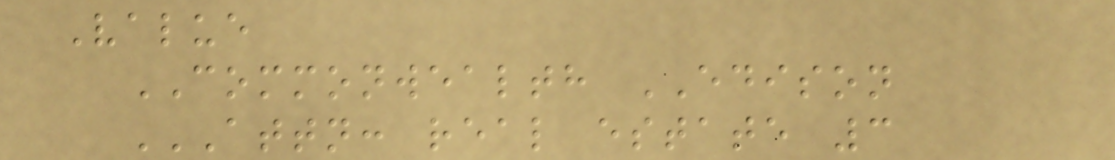Value
COMMONWEALTH EDISON
ATTN: REAL ESTATE 3
